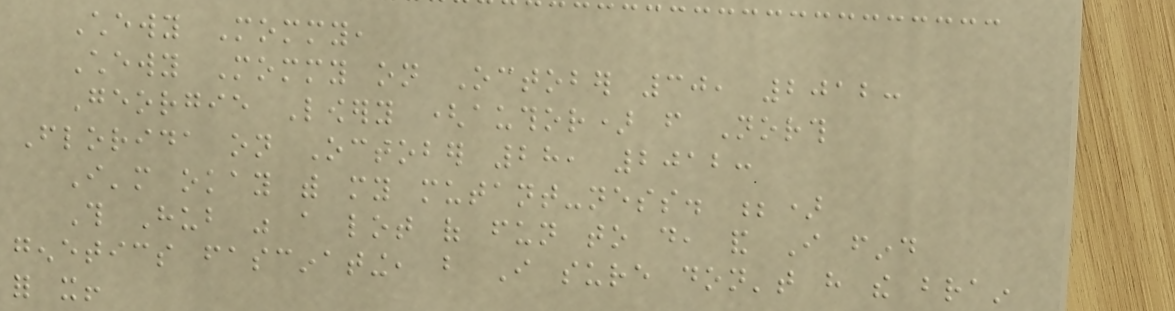Chewy Mommy,
Chewy Mommy on October 30, 2012:
Georgie Lowery (author) from North
Florida on October 28, 2012:
I'm okay with my mutant-ness. ;)
This Hub was a lot of fun to do, and I find
genetics fascinating, but I sure don't have the brain
for it!
